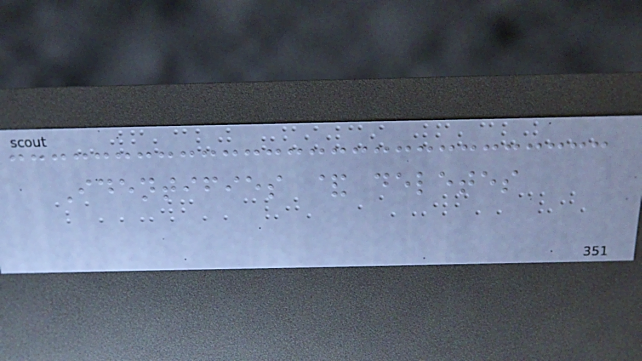Identifies & deletes
